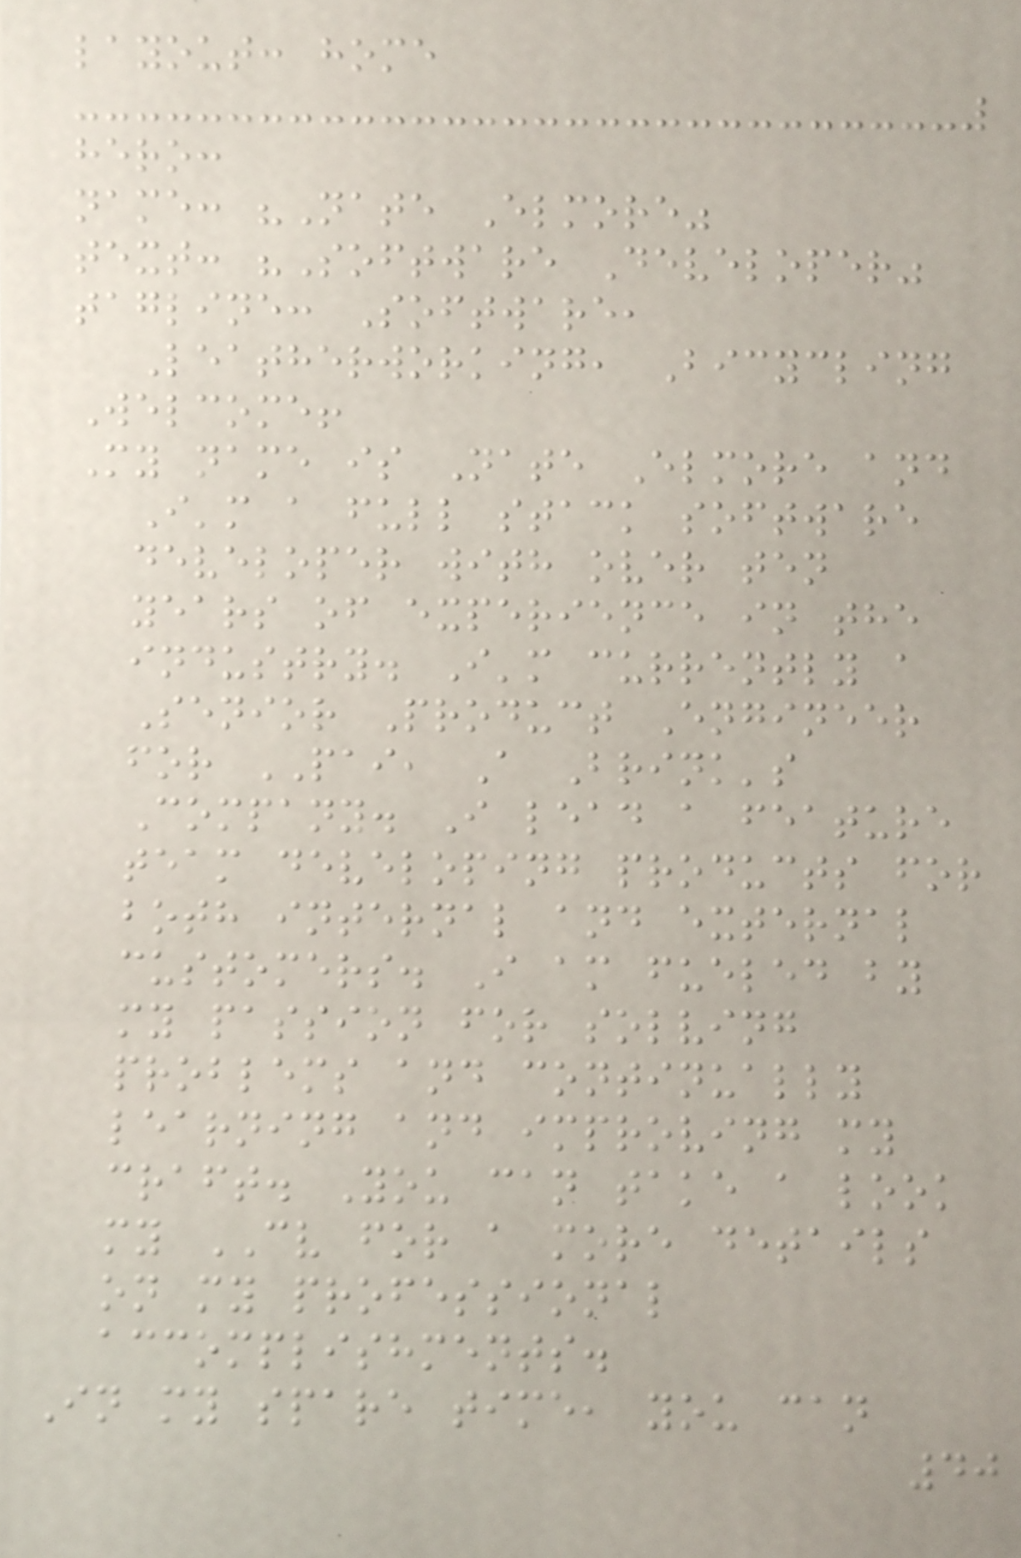layout: home
hero:
name: "Nate Elmore"
text: "Software Developer"
tagline: Software,
Leatherworking, Bicycling
Welcome!
My name is Nate Elmore and
I'm a full stack software
developer with over ten
years of experience in the
industry. I'm currently a
Senior Product Engineer
for PAI, A Brink's
Company. I lead a feature
team developing products for
both internal and external
customers. I am fueled by
my passion for solving
problems and continually
learning and improving my
craft. You can take a look
my CV for a more details
on my professional
accomplishments.
In my spare time, you can
40
